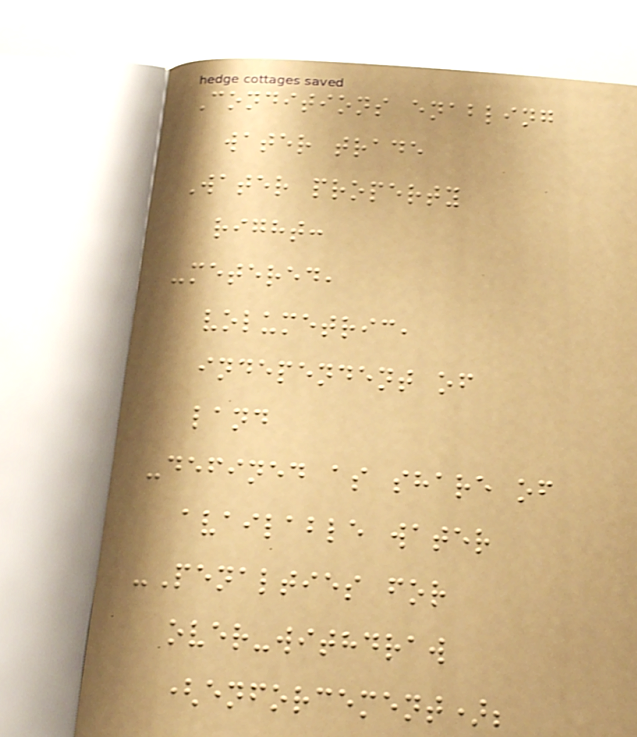Conditions enabling
water trade
Water property
right:
-metered,
volumetric,
independent of
land
-defined as share of
available water
-Penalties for
over-withdraw
(enforcement);
